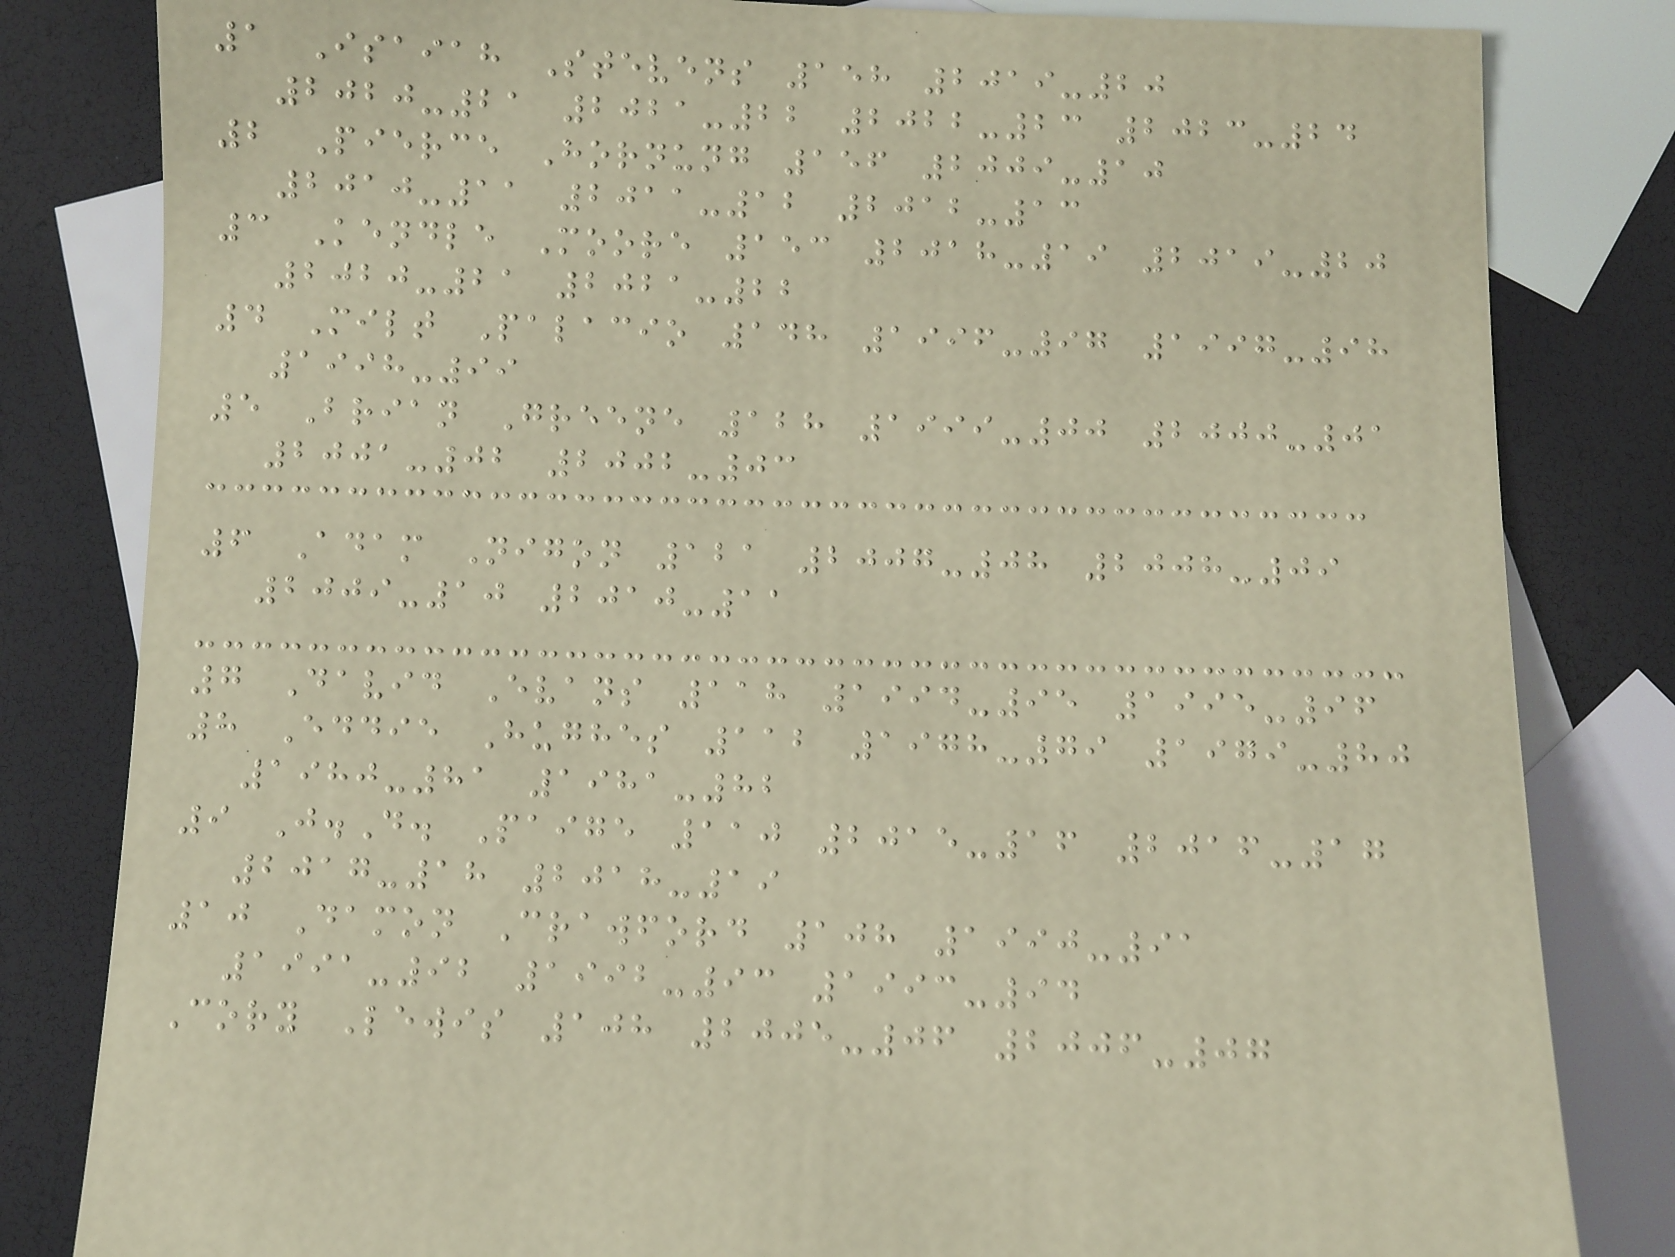1 Isaiah Stevens 158 2019-20
2020-21 2021-22 2022-23 2023-24
2 Pierce Hornung 156 2009-10
2010-11 2011-12 2012-13
3 Kendle Moore 153 2018-19 2019-20
2020-21 2021-22
4 Milt Palacio 148 1996-97 1997-98
1998-99
5 Brian Greene 128 1999-00 2000-01
2001-02 2002-03
6 Adam Nigon 121 2007-08 2008-09
2009-10 2010-11
7 David Evans 118 1994-95 1995-96
8 Eddie Hughes 112 1978-79 1979-80
1980-81 1981-82
9 J.D. Paige 110 2015-16 2016-17
2017-18 2018-19
10 Damon Crawford 108 1990-91
1991-92 1992-93 1993-94
Cory Lewis 108 2005-06 2006-07
